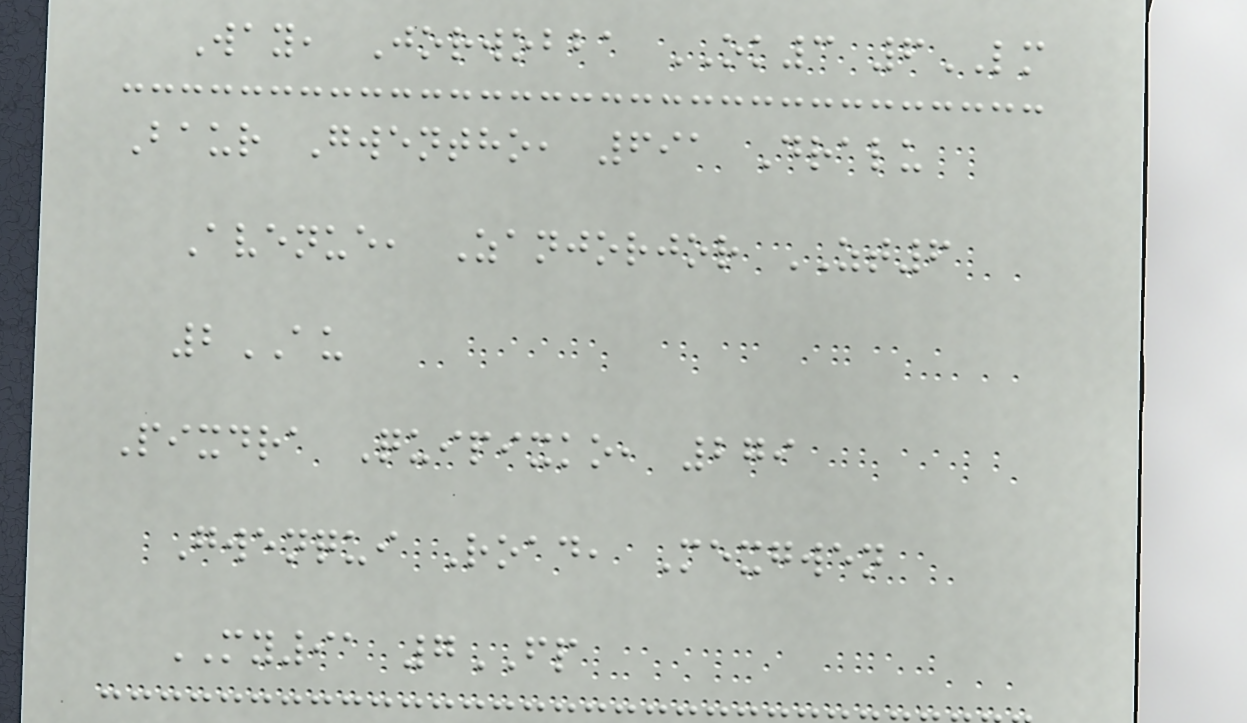Way, Jorwobba OK3 6LM
Baur Gwentho, 691 Dralu
Avenue, Zanjorjor ZT6
2AU
Pixdra Quipixko, 279
Gwenqui Road, Mexgwen
MY91 7FP
